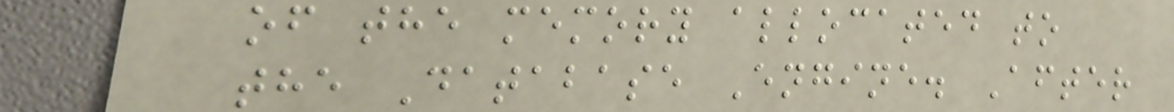of the memory allocated to
the Database Engine. After
